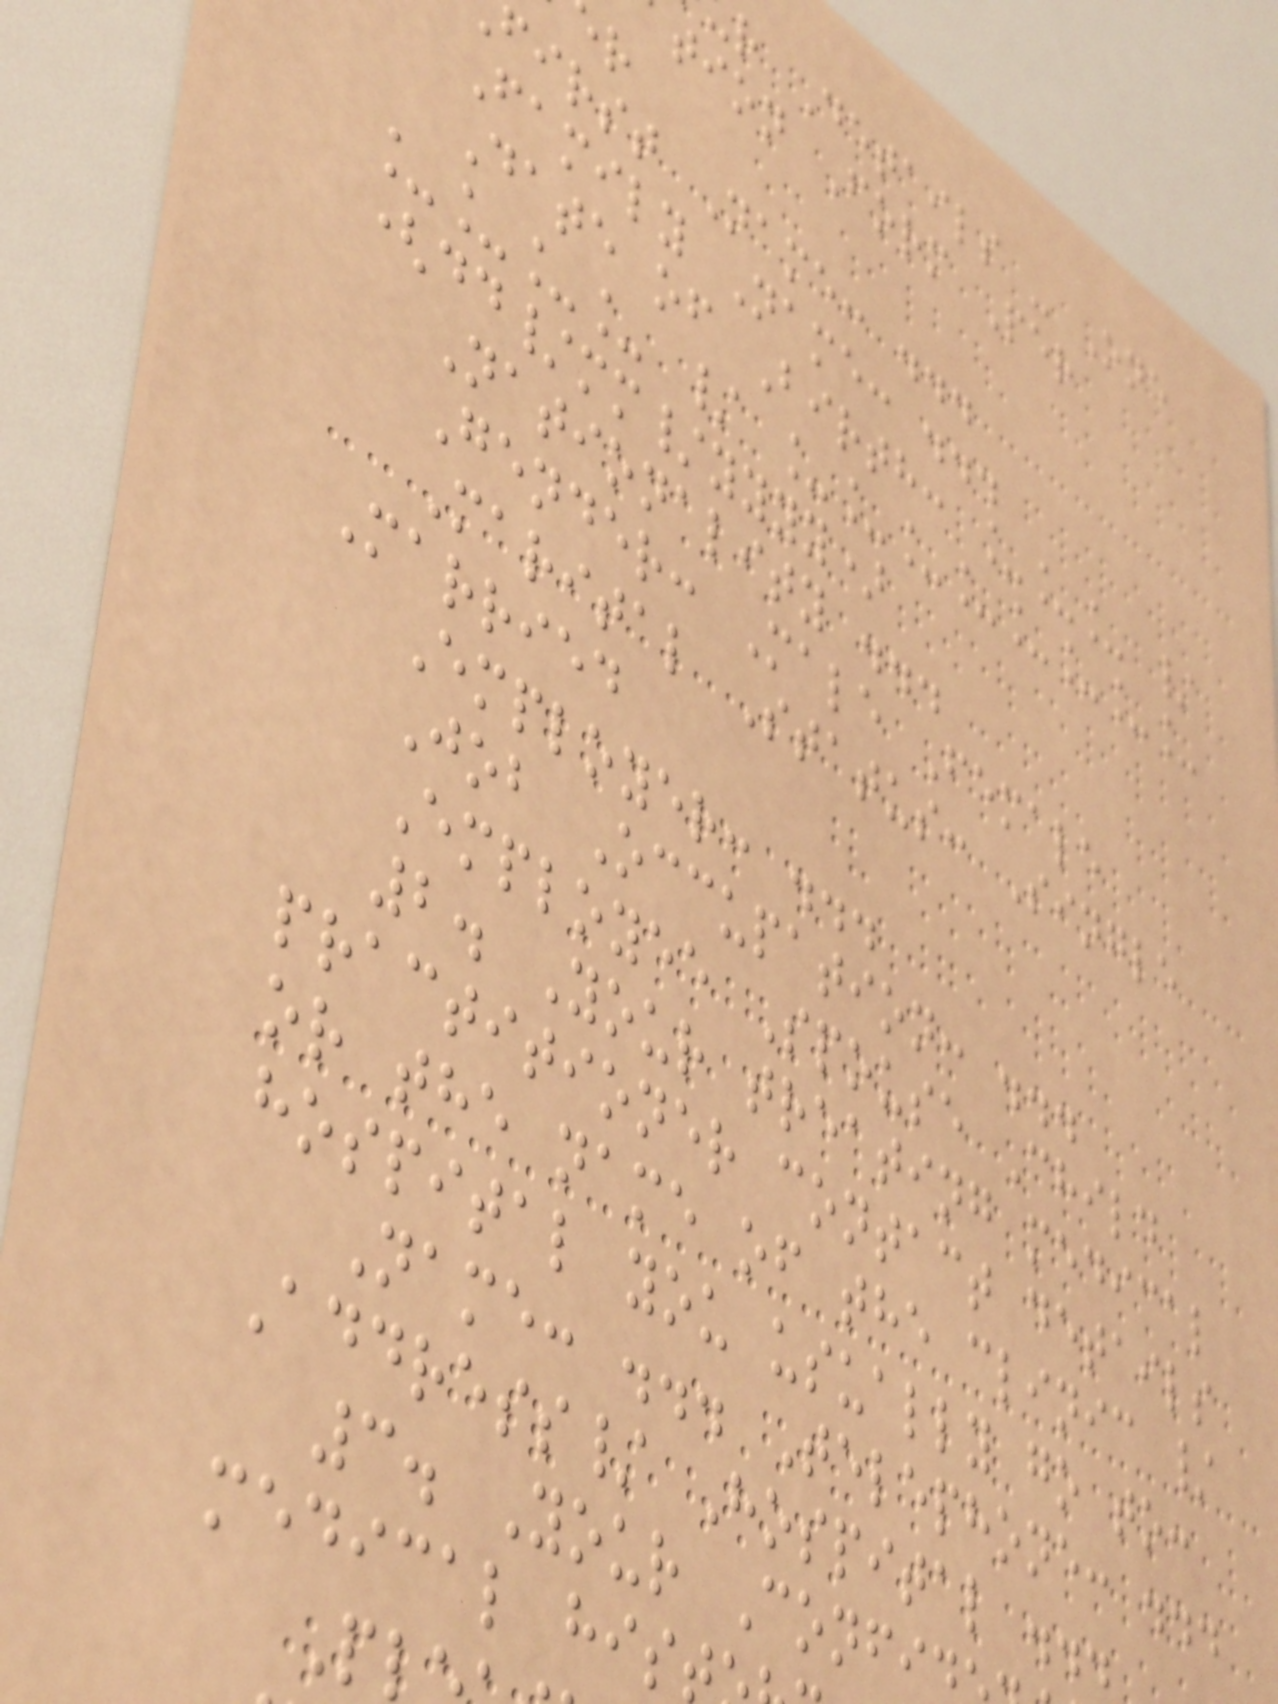r Details - One
tion Form Per
first Name: ...
Family Name: ...
Date of Birth: ___ /
____ / ________
(dd/mm/yyyy)
Nationality ...
Gender: Male Female
Marital Status: Single
Married
Employer: ...
Job Occupation: ...
Employee Spouse Child
2. Your treating medical
practitioner contact details
or the name of the clinic /
hospital you usually go to:
Name: ... Telephone: ...
Address/ Hospital ...
3. Your Confi
medical his
